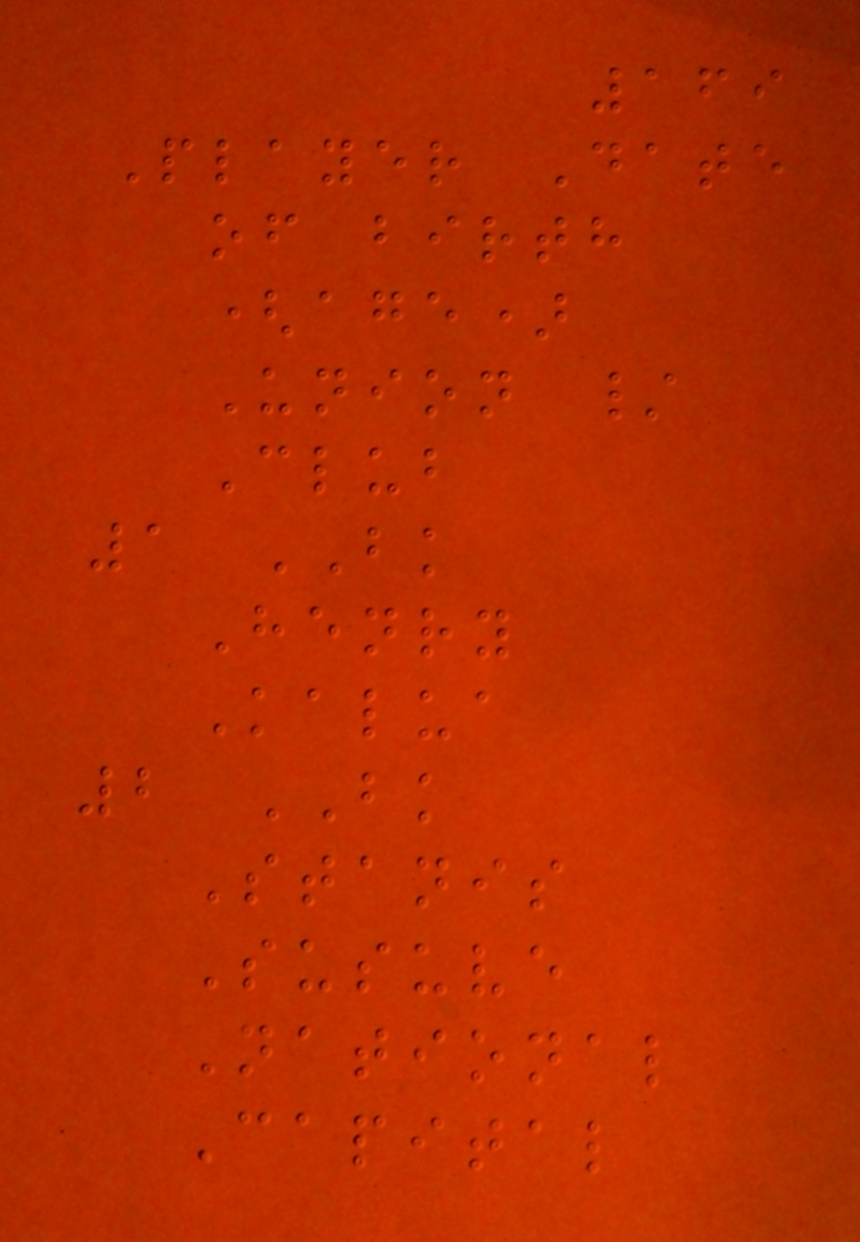169
Player Date
of birth
(age)
Union /
Club
1 BK
Henry
Kalua
2 BK
Stanis
Susuve
National
Capital
